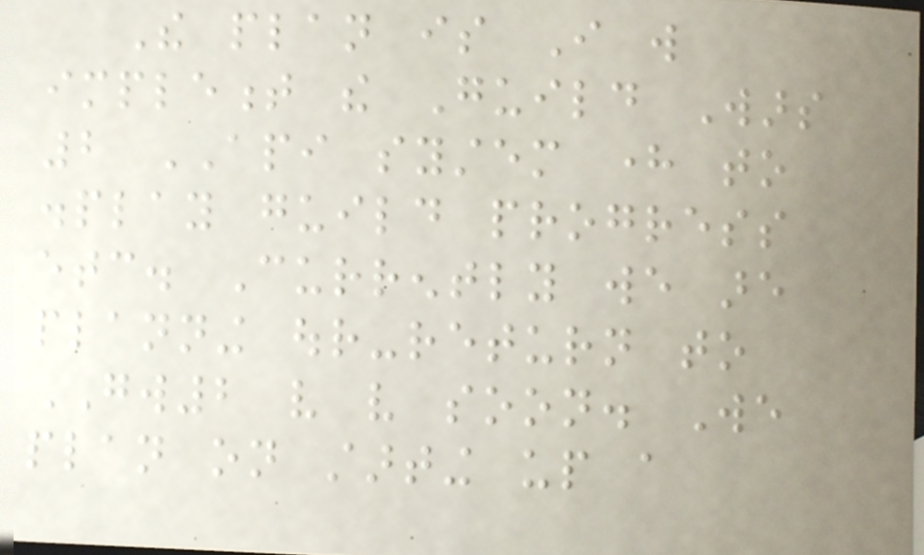The plan is I will
implement the Guild Wars
2 API system here to
display guild progress
etc. Currently we are
planning our-return to
GW2 very very soon. We
plan on starting up a
